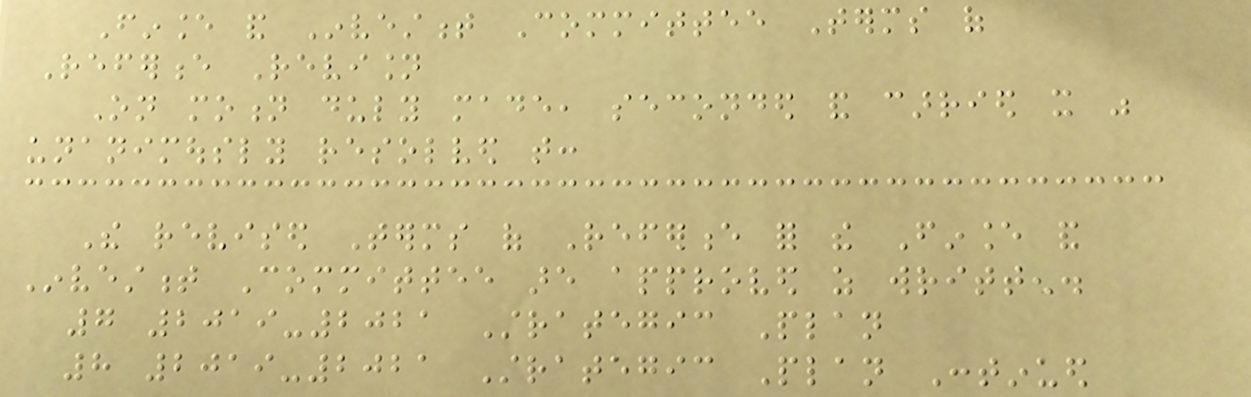Finance and Investment Committee Terms of
Reference Revision
On motion duly made, seconded and carried it was
unanimously resolved that:
The revised Terms of Reference for the Finance and
Investment Committee are approved as written.
7 2019-2021 Strategic Plan
8 2019-2021 Strategic Plan Continued
